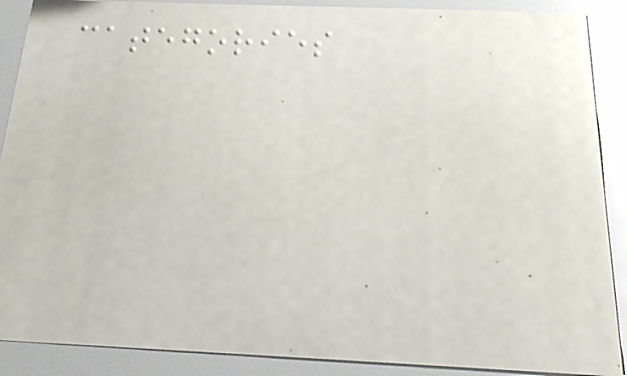categories
